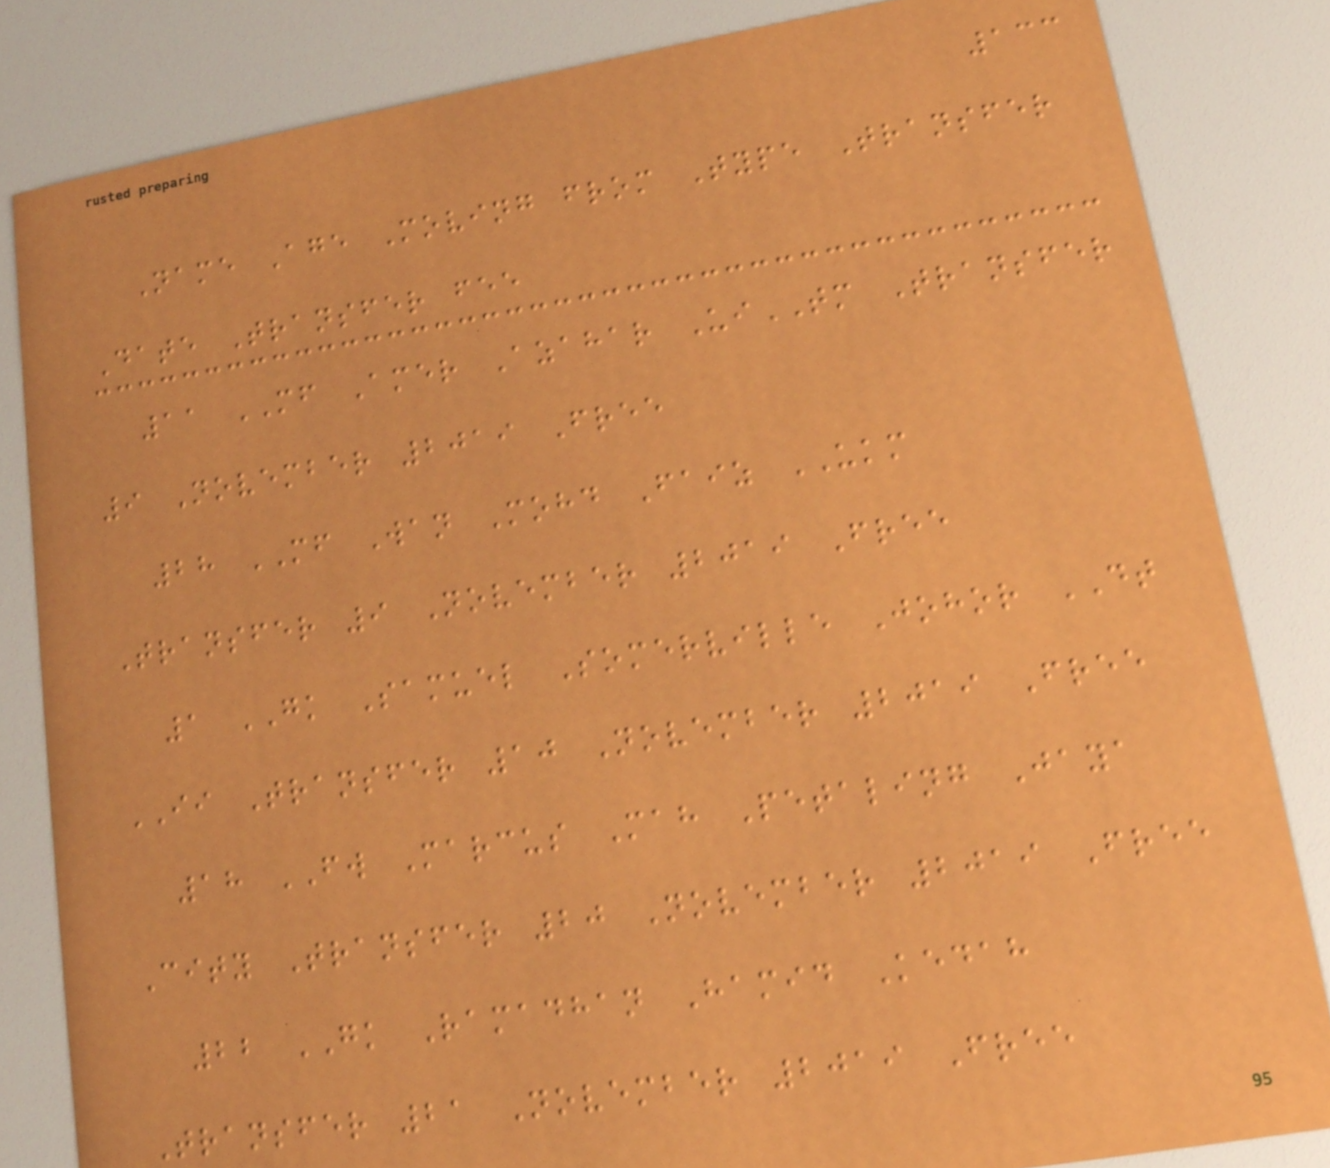133
Name Age Moving from Type Transfer
Date Transfer fee
11 MF Amer Azahar UiTM Transfer
9 November 2019 Free
28 MF Wan Mohd Faiz UKM
Transfer 9 November 2019 Free
1 GK Samuel Somerville Johor DT
II Transfer 10 November 2019 Free
18 FW Marcus Mah Petaling Jaya
City Transfer 20 November 2019 Free
22 GK Ramadhan Hamid Kedah
Transfer 21 November 2019 Free
